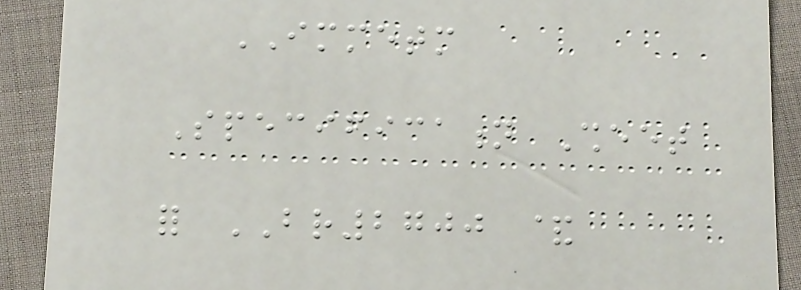IMMETM
Specification Sheet
for BR2700 &
